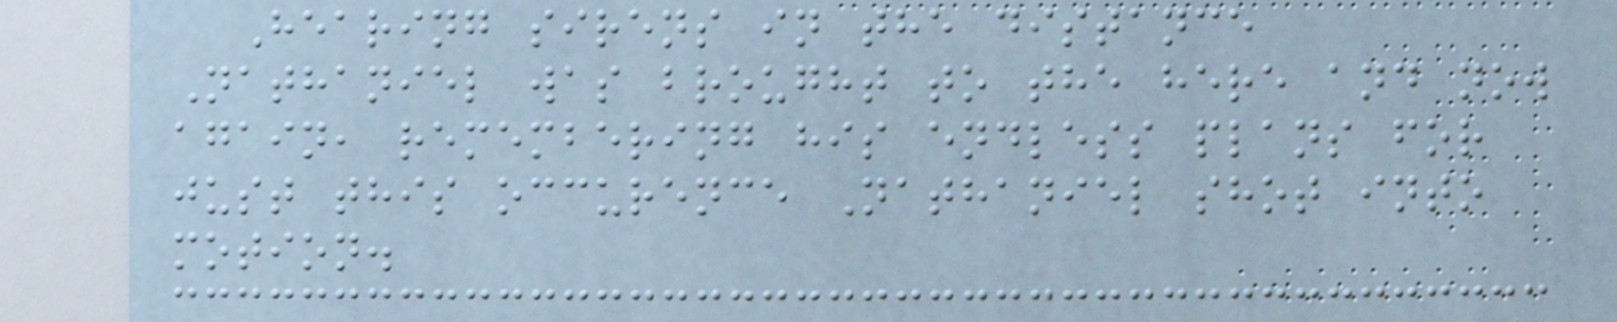Hearing sirens in the distance
Nathaniel was brought to the here and now
again, remembering his endless plans for
just this occurence Nathaniel shot into
motion.
